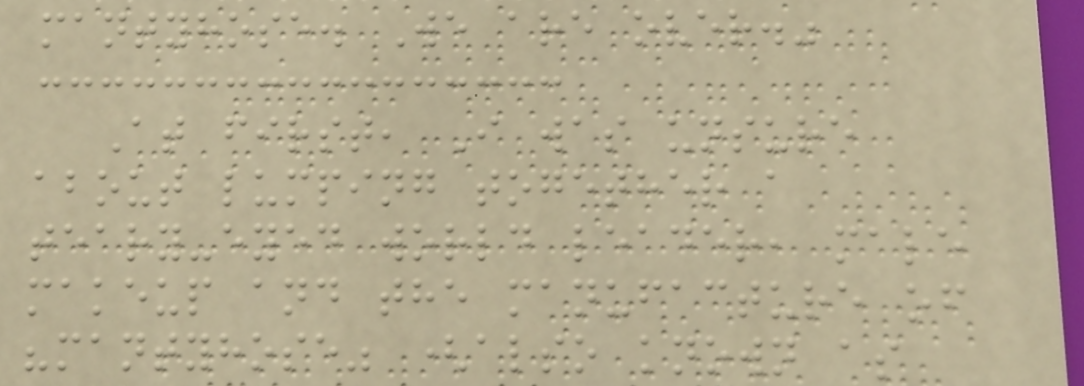mantyhose. We are over."
At first, I was unsure
about lumping together a
teary-eyed world leader, male
makeup and the manufacture of
"mantyhose" (also known as
